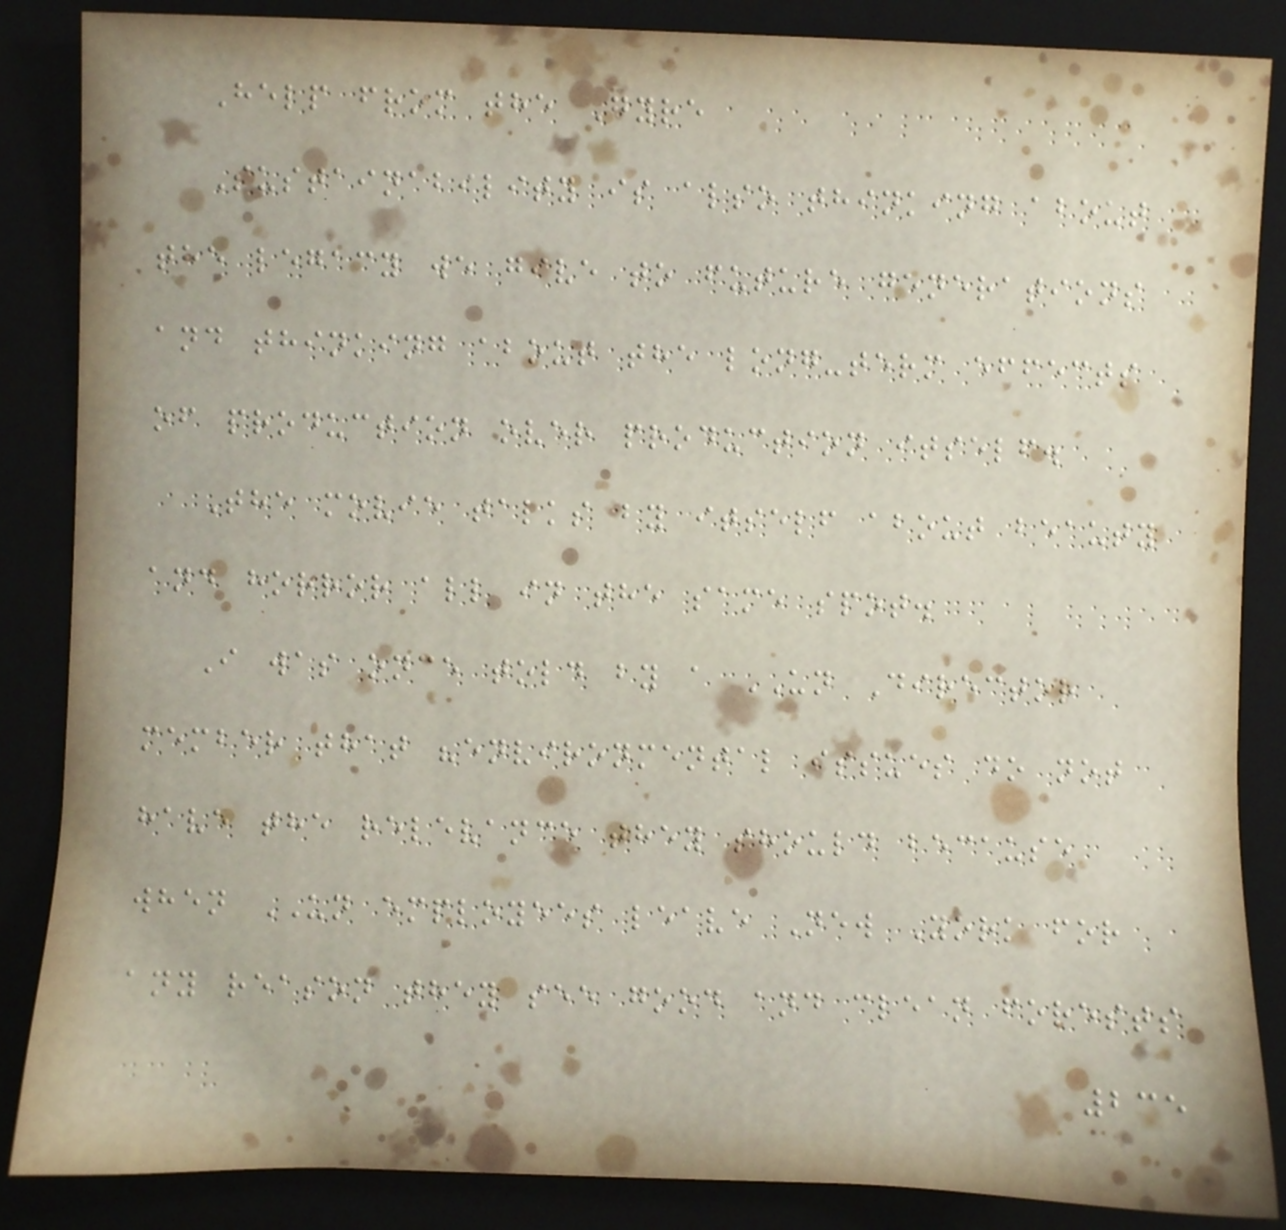Help from the Gyre
Sustainability is also thinking about
the legacy we give to future generations
and thinking about the long-term effects
of production over production itself.
The movie talks by itself about beauty
and horror all in the same spot.
I was once told by a UN Director
member that "environmental issues do not
have the relevance they should because
when UN employees leave New York for
any reason they see good and clean forests
235
